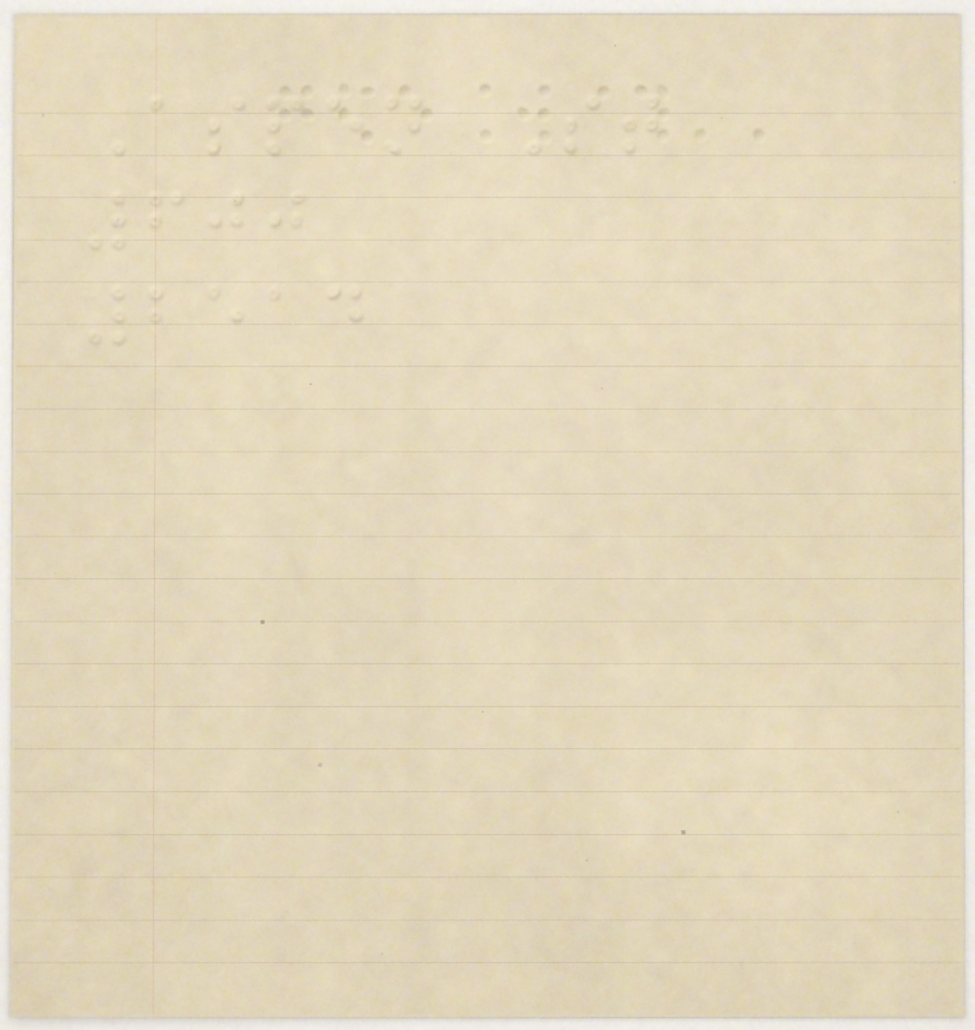Aspen St
600
2514
